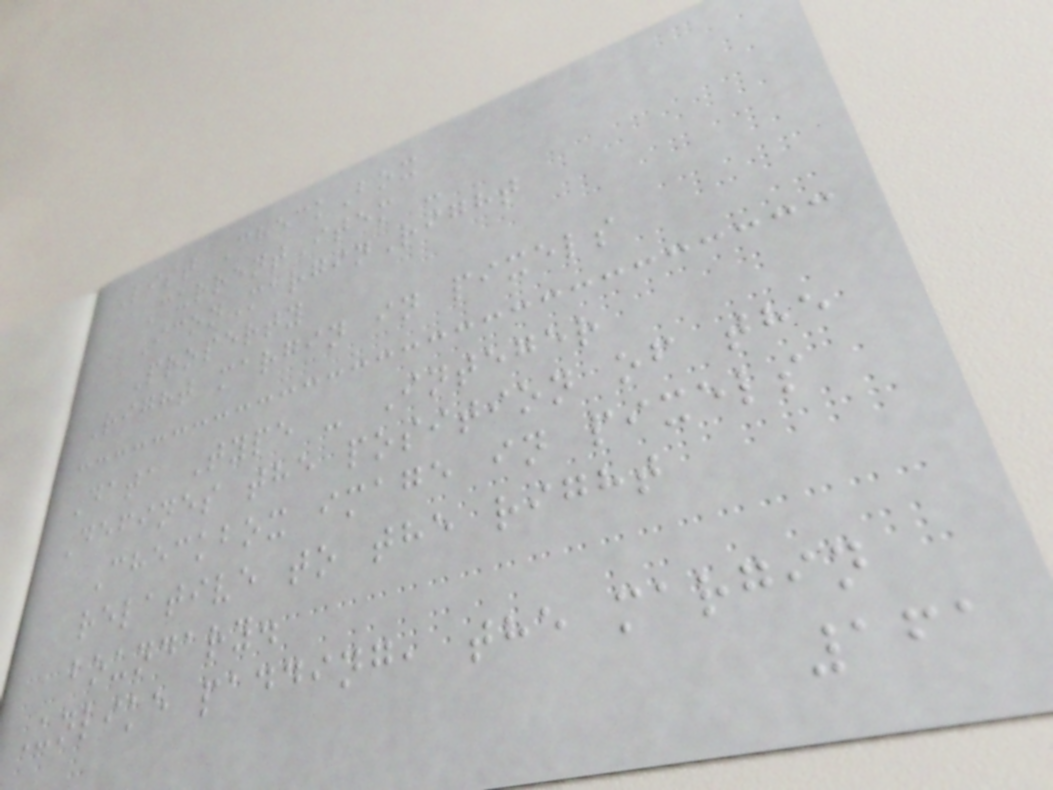List CheckBox
CurrentItem -
IconMarginRight
Property
Right margin in pixels
Data Type - Integer
Defines the position of the
Checkbox image in pixels
relative to the right
boundary.
Unlike padding, the margin
161
